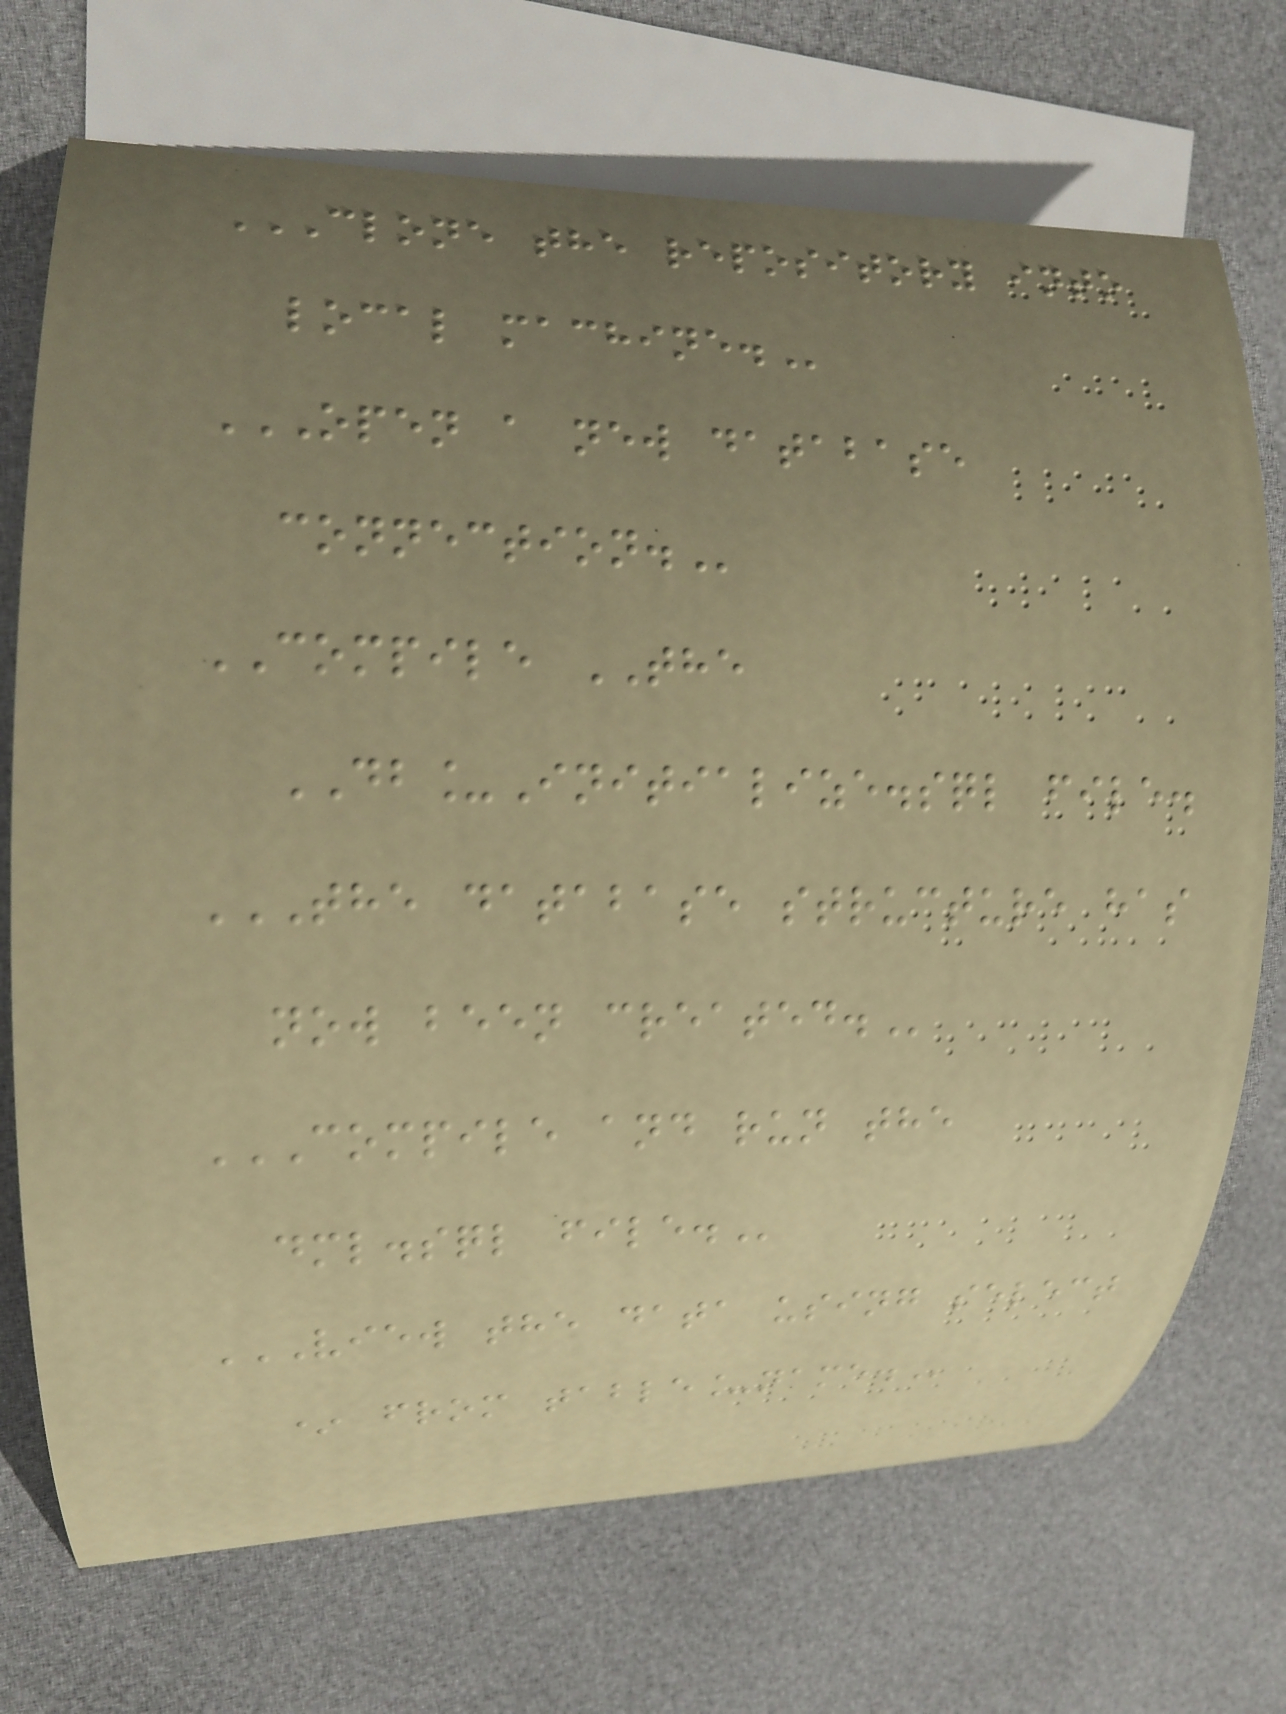CLONE THE REPOSITORY INTO
LOCAL MACHINE.
OPEN A NEW DATABASE
CONNECTION.
COMPILE THE
DB_Initialize.sql file.
THE DATABASE STRUCTURE HAS
NOW BEEN CREATED.
COMPILE AND RUN THE
DML.SQL FILE.
VIEW THE DATA USING SELECT
* FROM TABLE_NAME.
